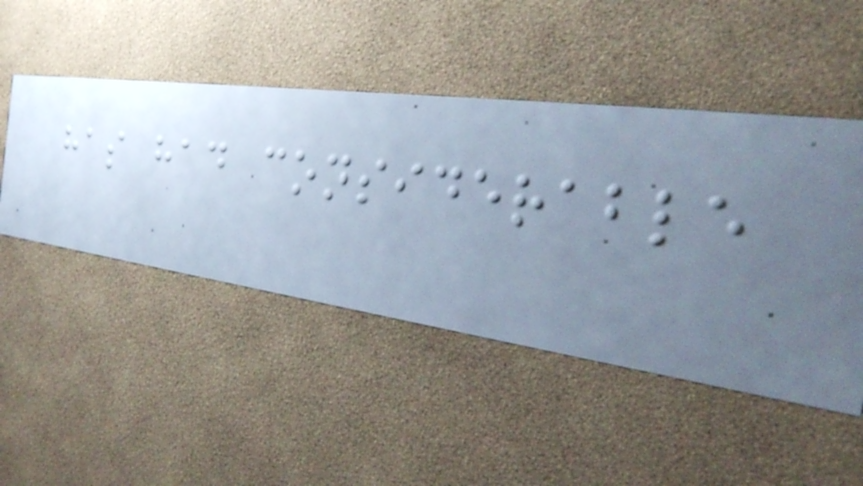has had considerable
